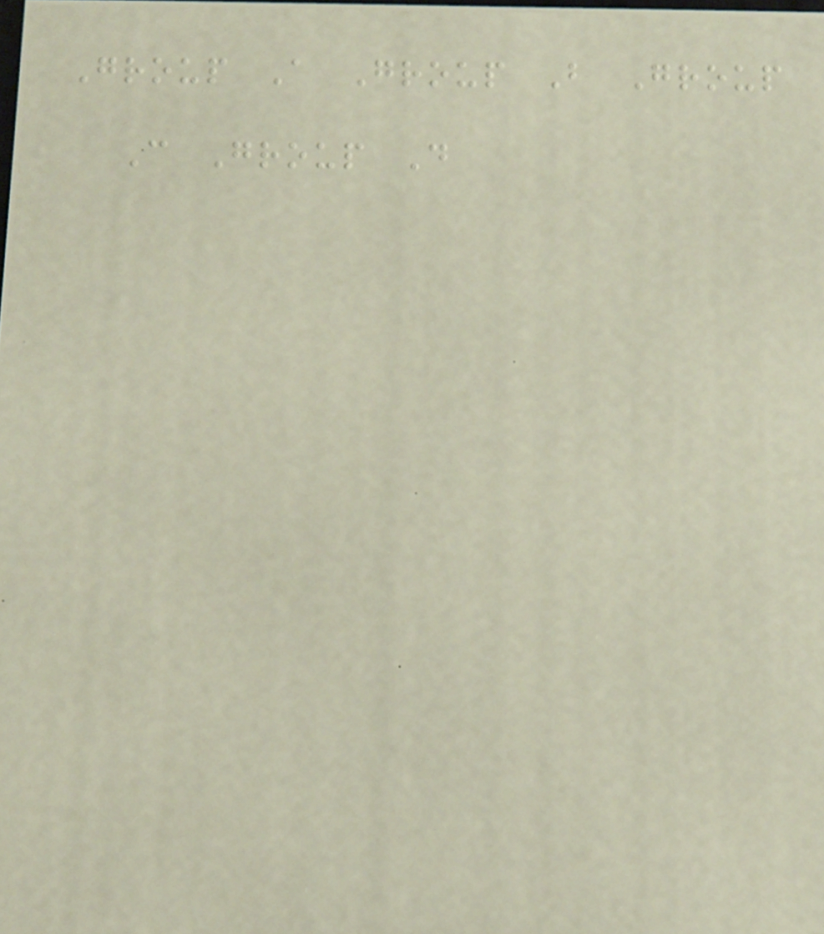Group A Group B Group
C Group D
